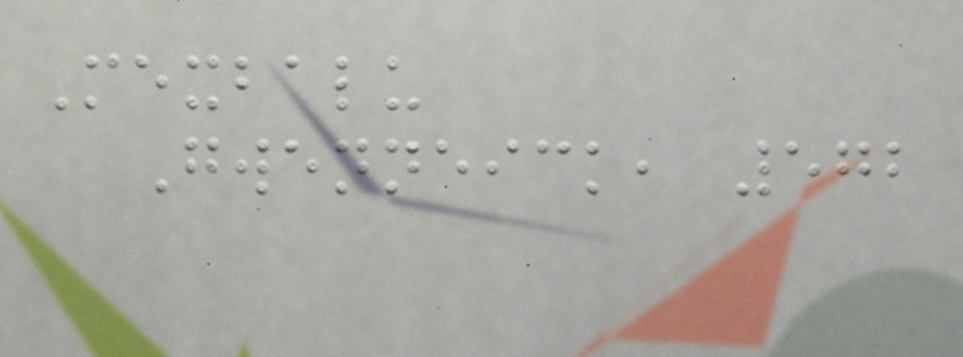Mexbalu
Gwenneick, 572
